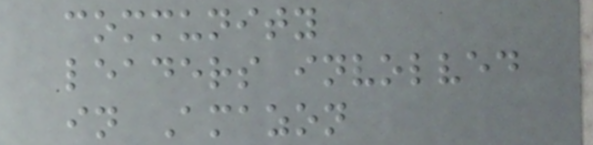community
leaders involved
in Amazon
